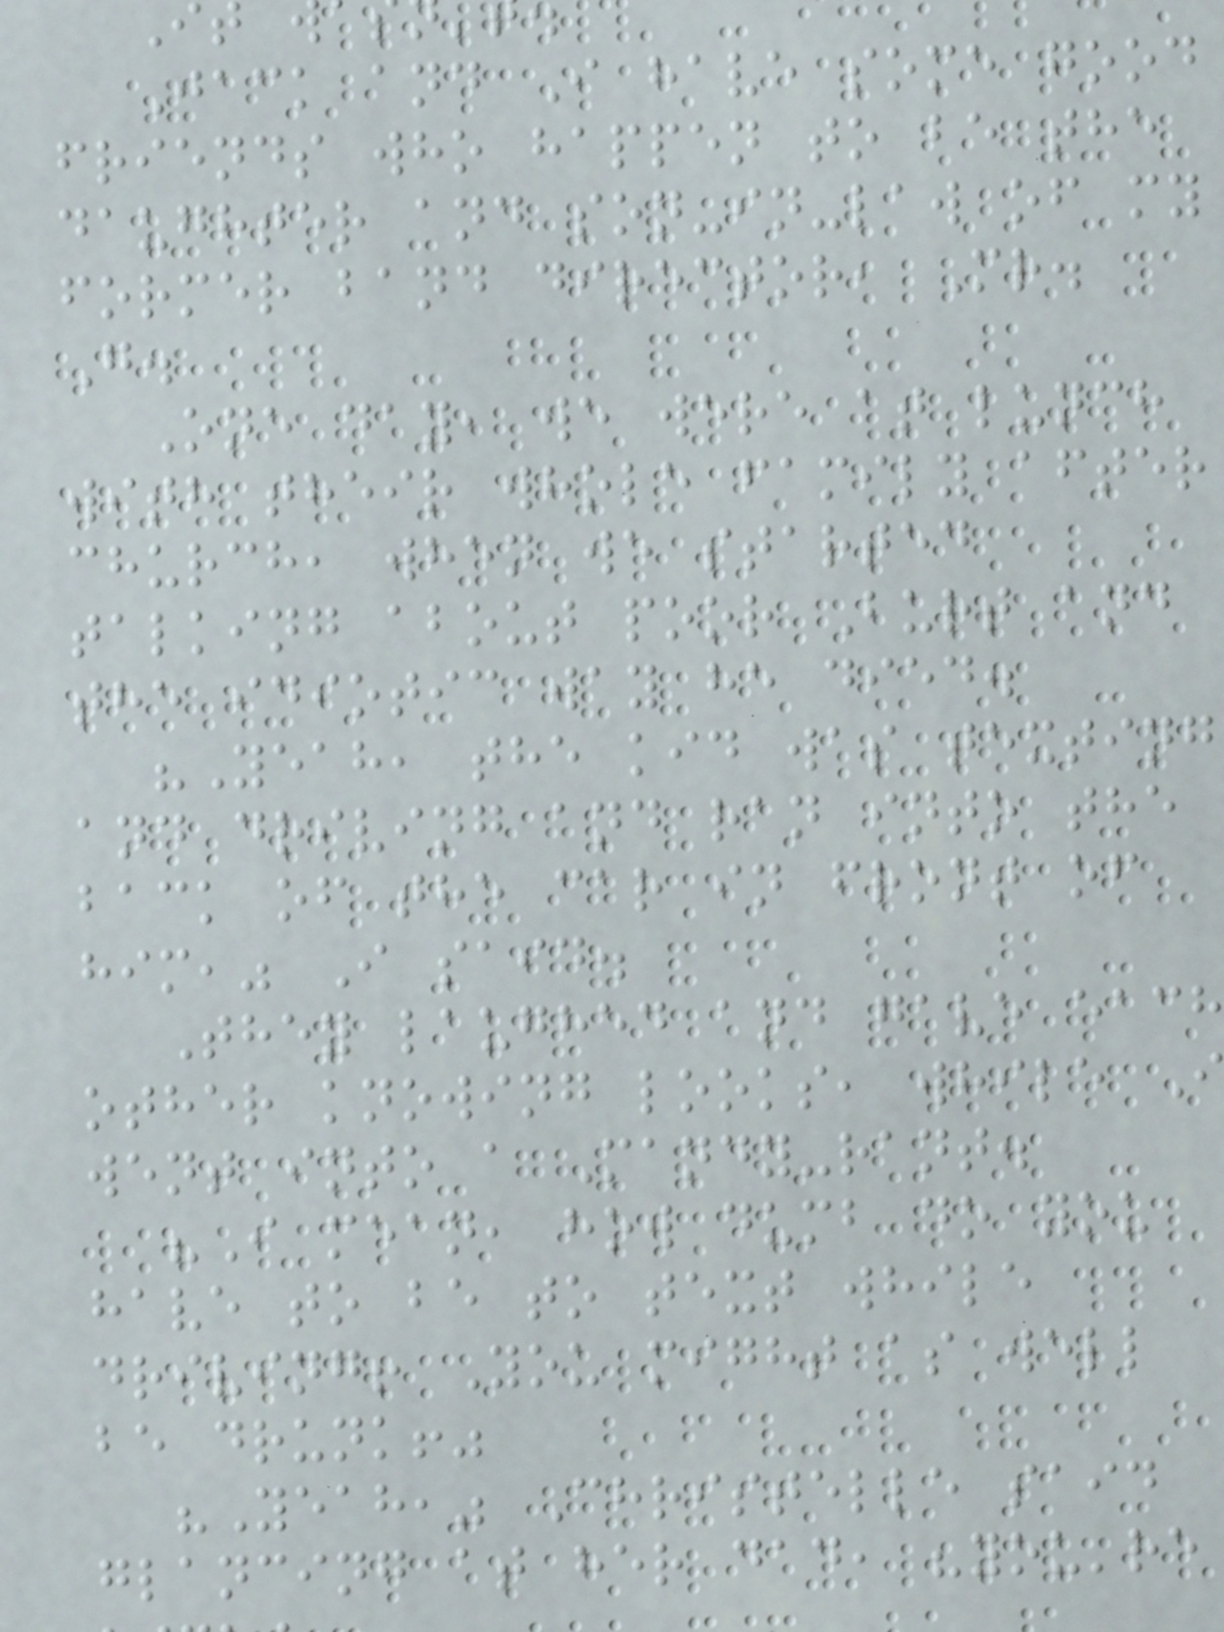Jack and I have some good
friends who happen to be the
daughter and son-in-law of my
former band director, Mr.
G.
One day, we were at lunch
with their whole family after
church, when we started
talking about poor Burt and
the idiotic way he died.
"Yeah, the kid was texting
and driving and ran into the
back of the car in front of
him," I said.
They laughed and gave each
other knowing looks, while
went into a Mandy-rant.
"I mean, how dumb do you
have to be to text while
driving! You might as well
be drunk!"
"Yeah," Christelle said
glancing at her dad, "you're
